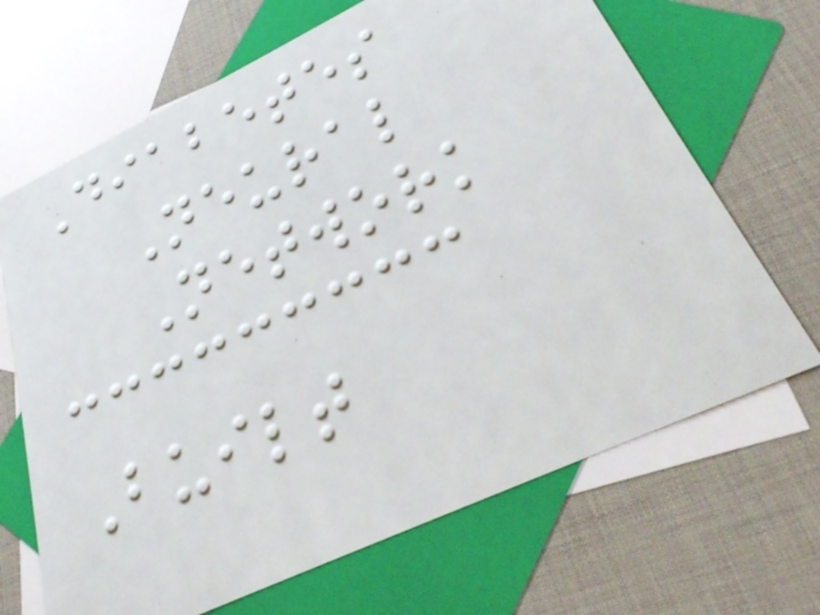Diabetes
Neural
Network
Built
